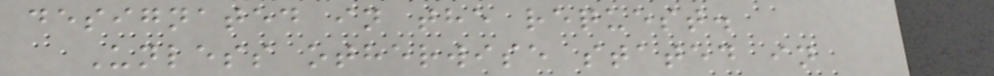designated in the request.
Unless otherwise stated in
